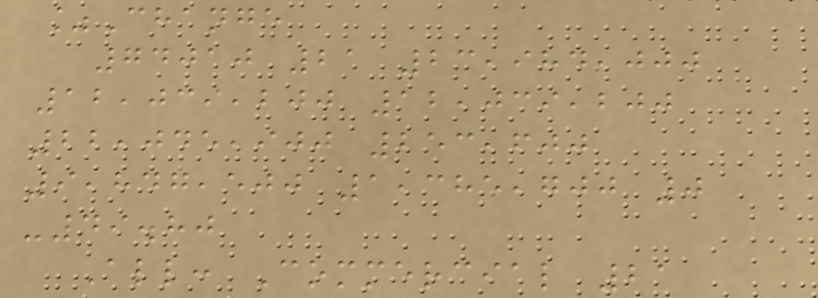%Change
74010 21 23,984,000
12,039,200 12,039,200
22,045,900 253,600
9,847,500 1,385,700 0
-49.80
All: Commercial 21
